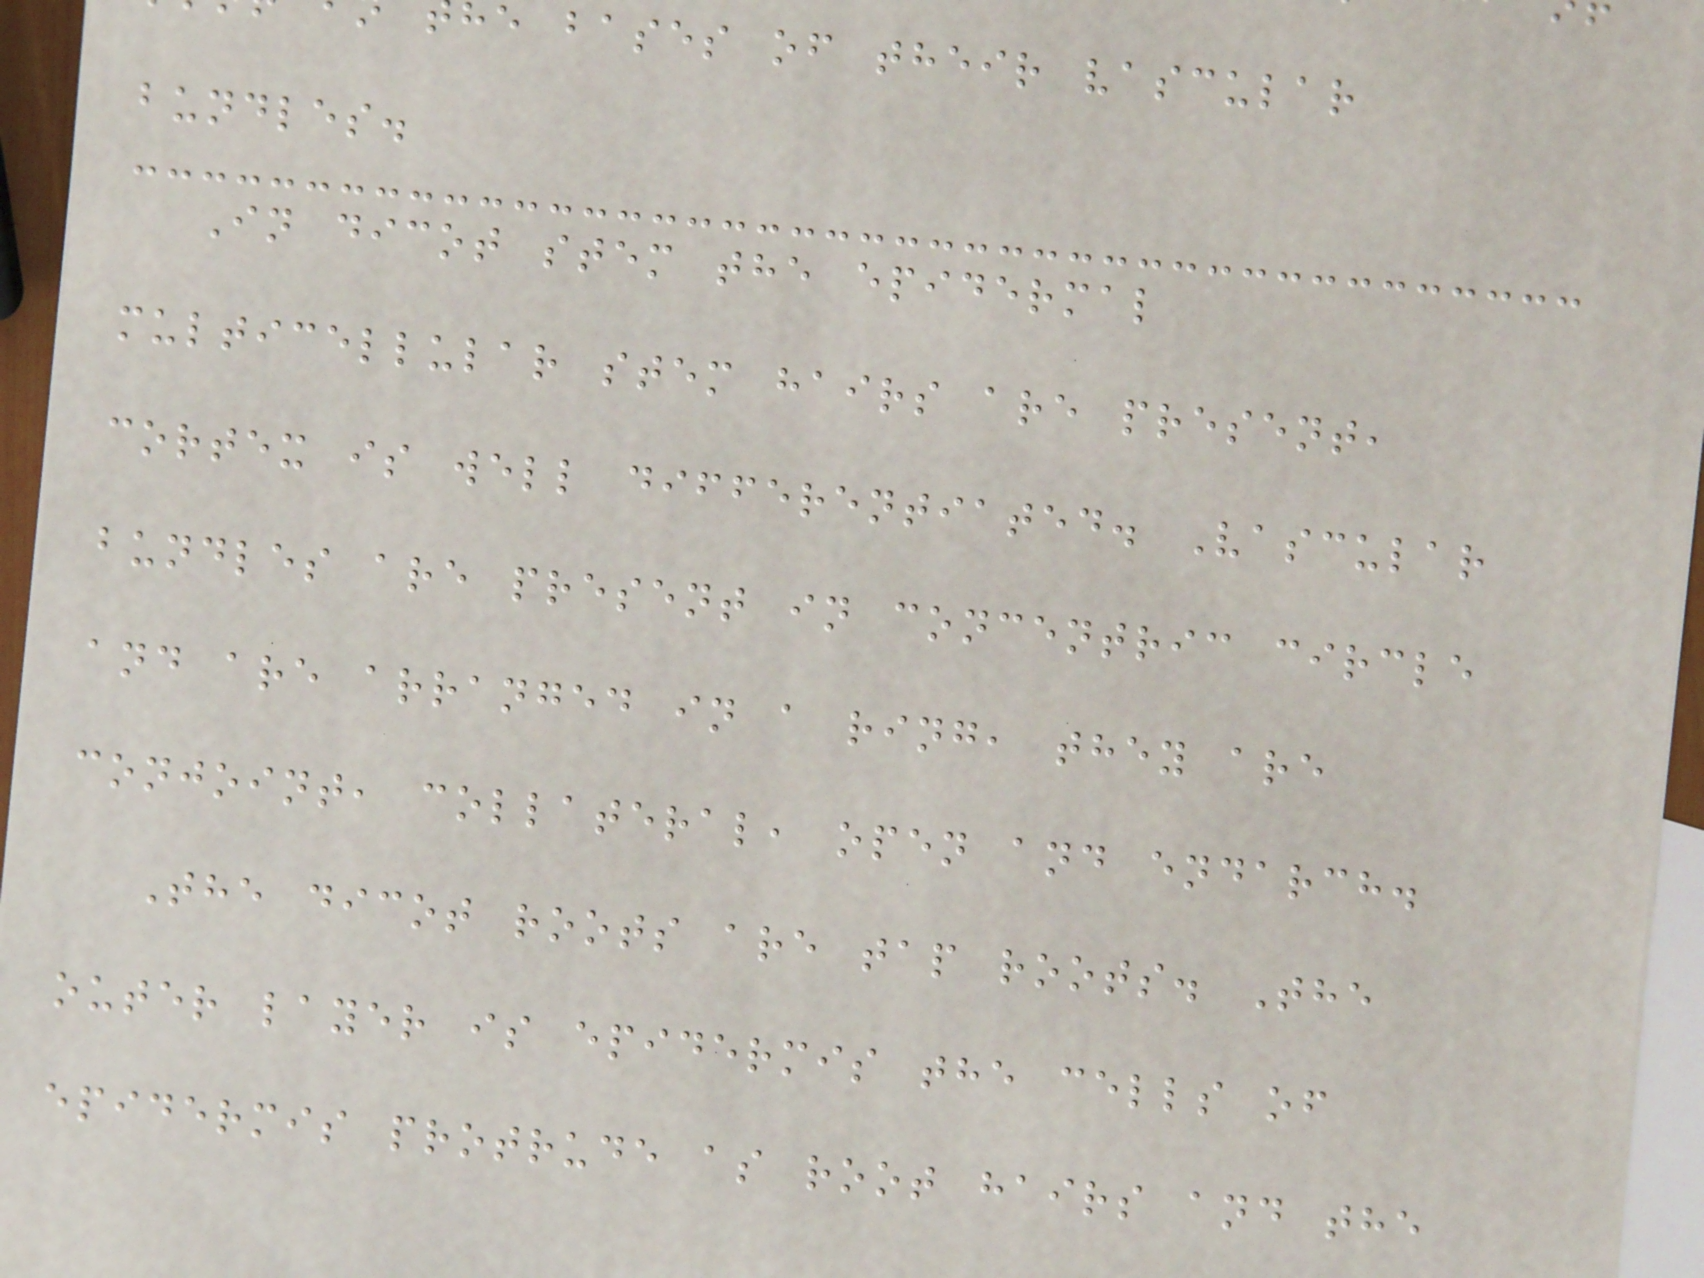e bases of their vascular
bundles.
In dicot stem the epidermal
multicellular stem hairs are present,
cortex is well differentiated. Vascular
bundles are present in concentric circle
and are arranged in a ring, they are
conjoint, collateral, open and endarch.
The dicot roots are tap roots. The
outer layer is epidermis the cells of
epidermis protrude as root hairs and the
